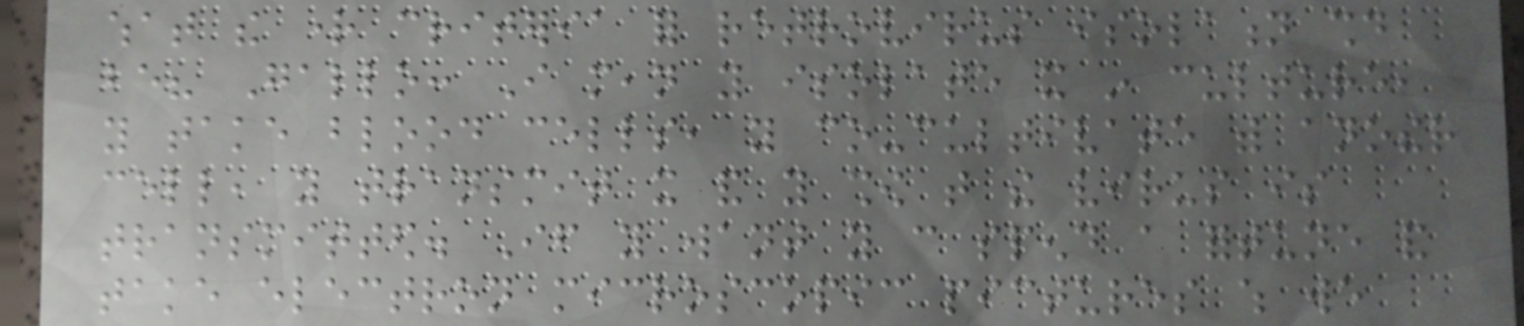what the right criteria for retrovirus isolation should
be? Gallo: I mean you isolate it in culture,
you take blood cells, you co-cultivate with another
cell, you transmit it and you show that the virus is
transmitted. If you want you can spend a fortune and
take electron microscopic pictures which we
